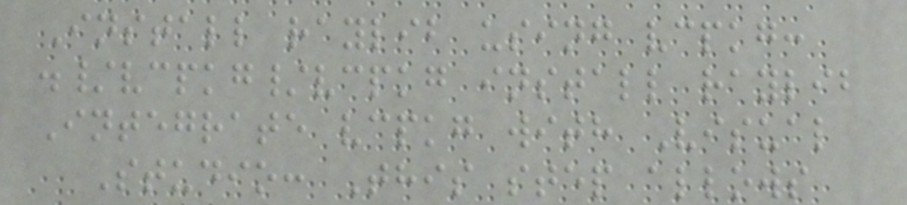Install raylib using vcpkg:
./vcpkg/vcpkg install raylib
Integrate vcpkg with Visual
Studio: This step allows
